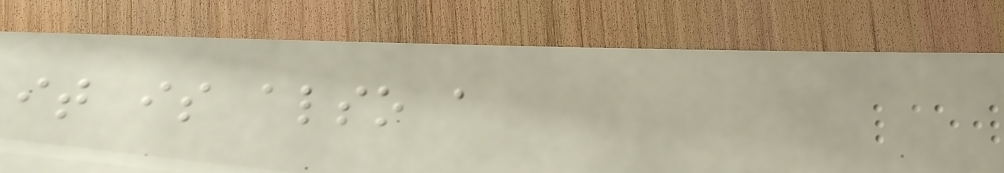it is also a
